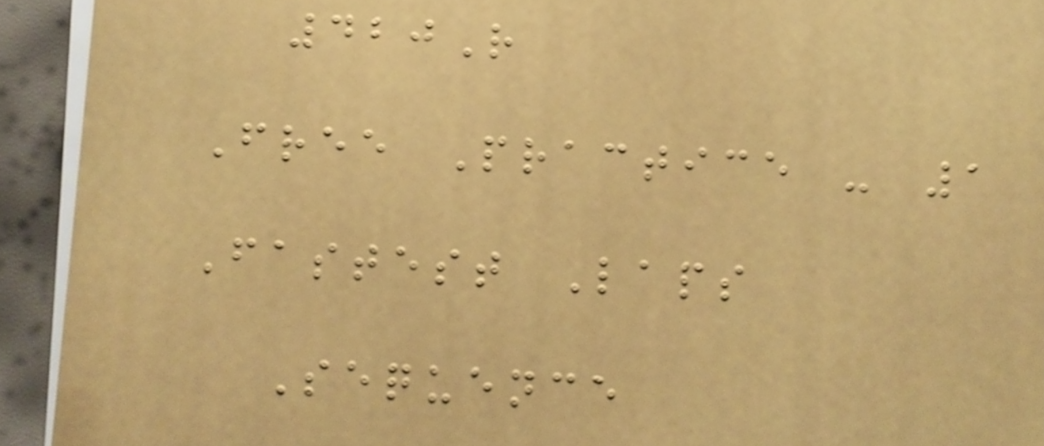420R
Free Practice - 1
Fastest Laps
Sequence
